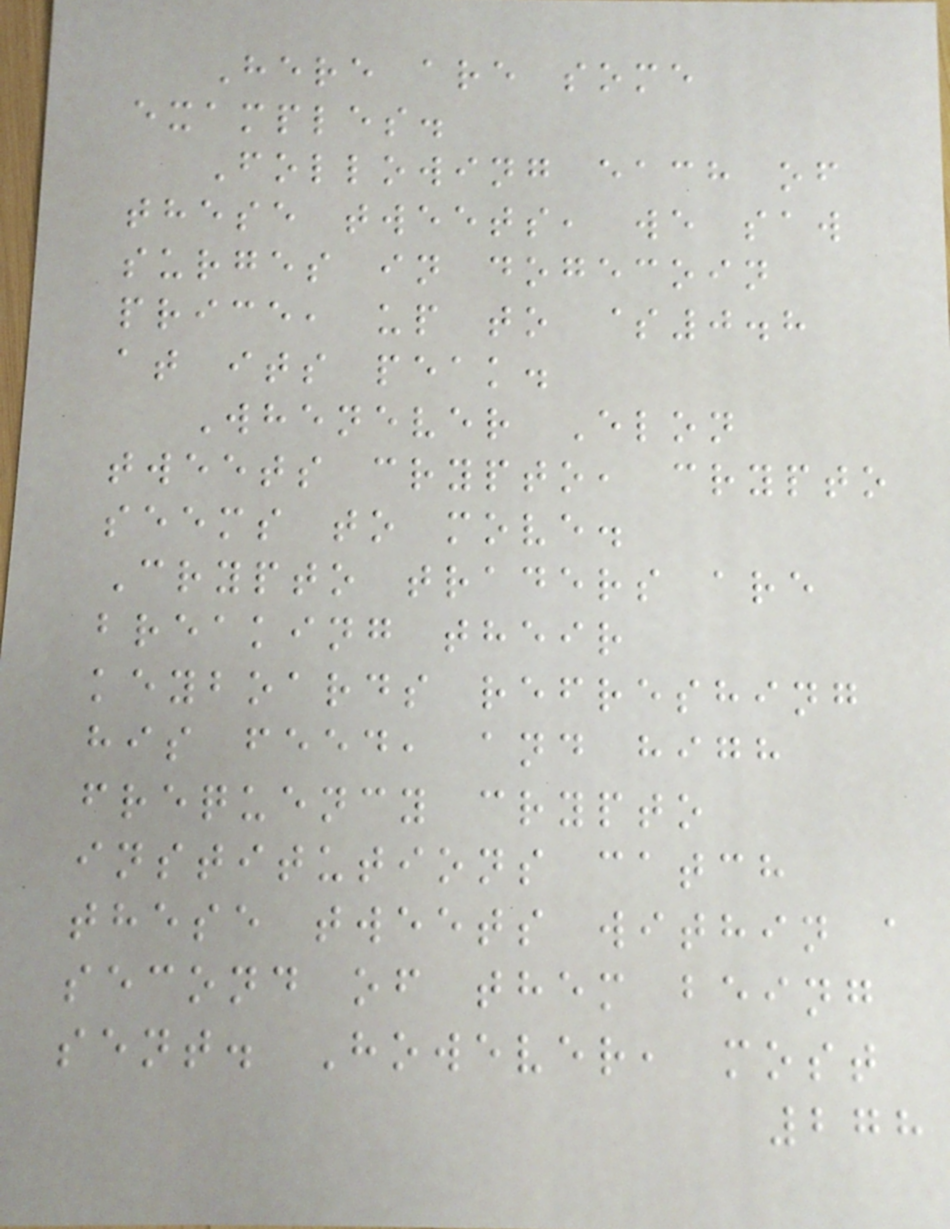Here are some
examples.
Following each of
these tweets, we saw
surges in dogecoin
price, up to $0.8
at its peak.
Whenever Elon
tweets crypto, crypto
seems to move.
Crypto traders are
breaking their
keyboards refreshing
his feed, and high
frequency crypto
institutions catch
these tweets within a
second of them being
sent. However, most
278
